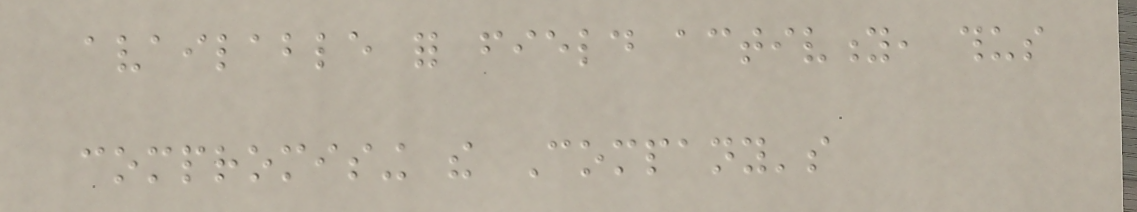available for field activity, thus
compromising the Company's
